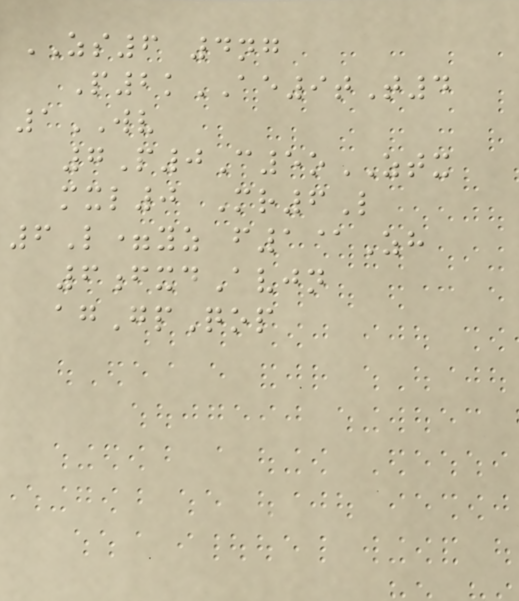ZS6 4ng
P2kAE9tT4
1WV
7P0C5oZTX
mxl0 Mr6L
6L=yz f1@Zh
6fxdAvjn
agGpQop
